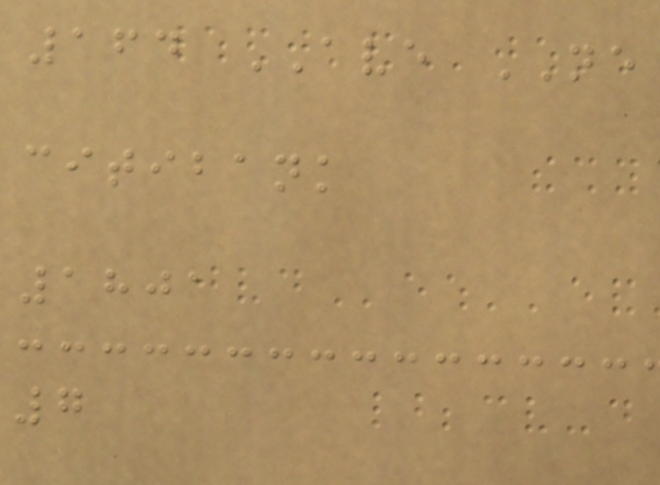164 AVE NE
citibank
1801
7
